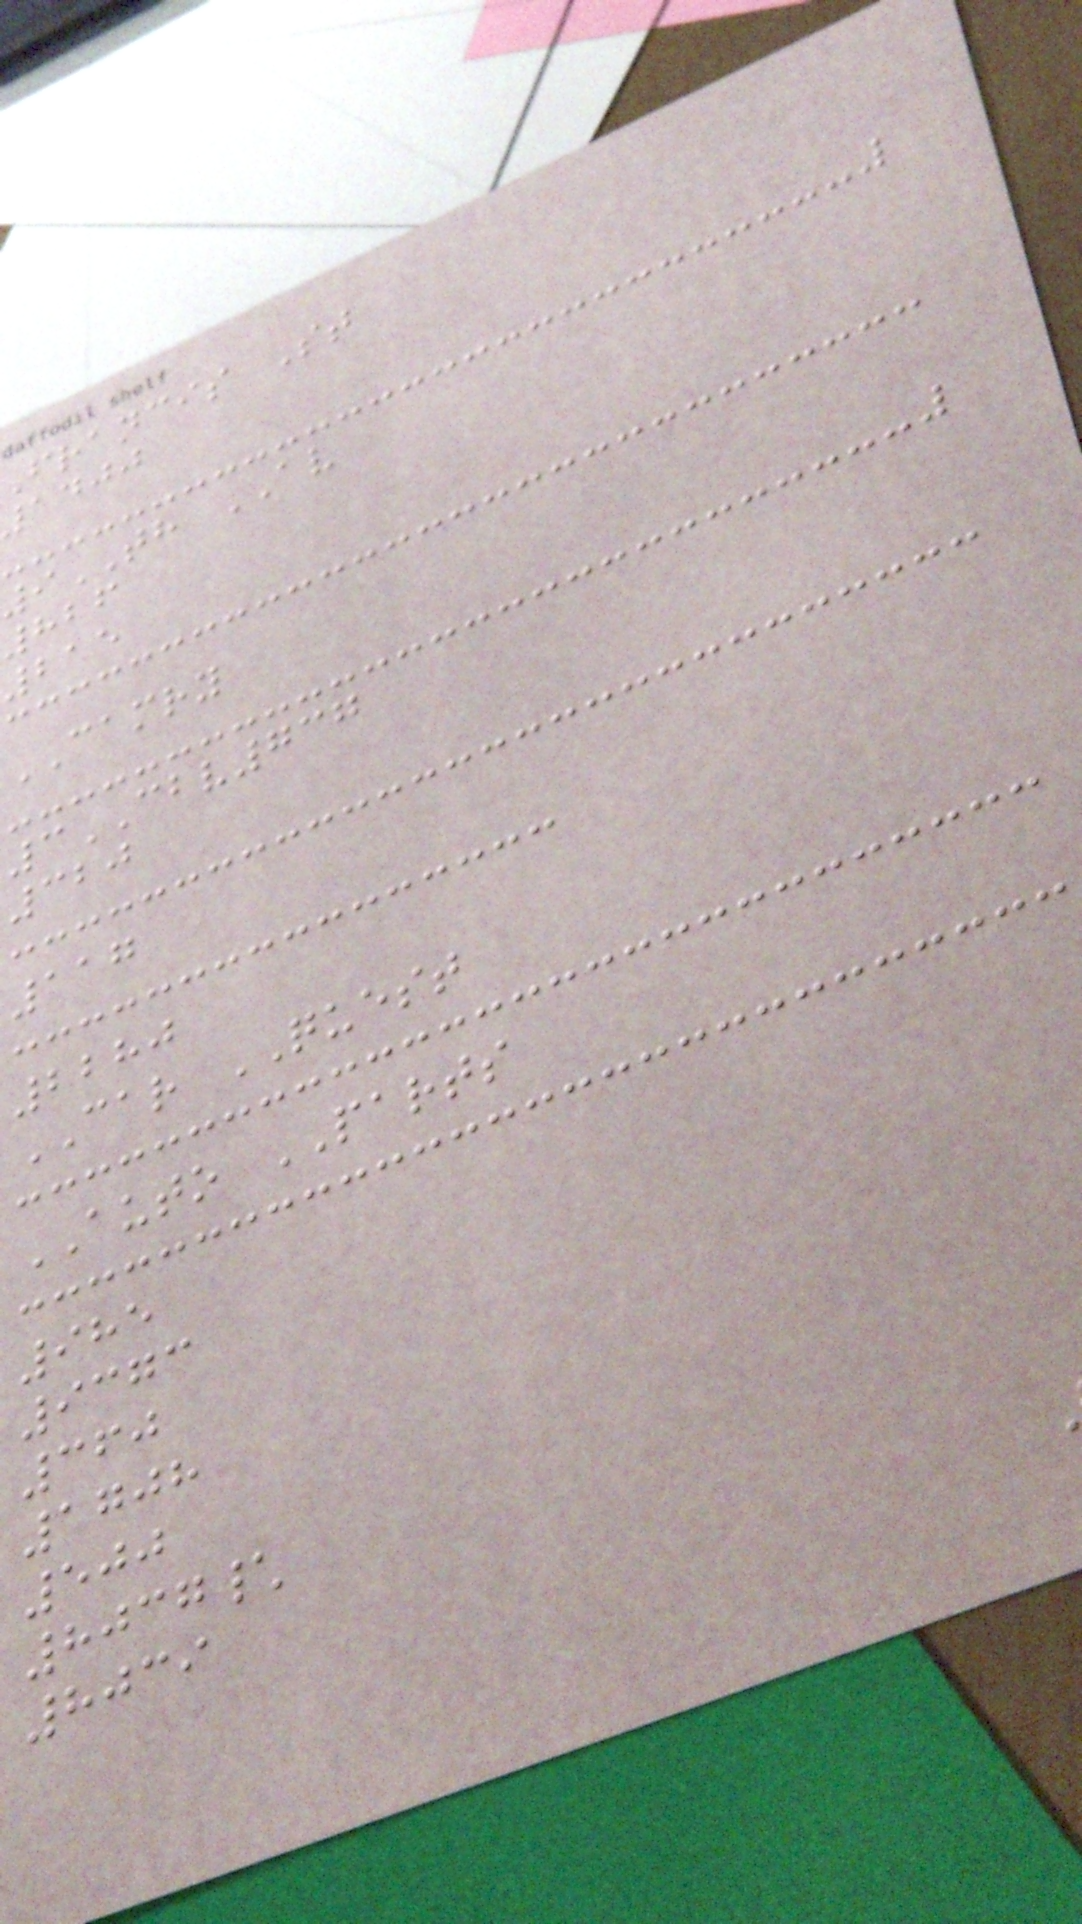francis St
adjj
9TH AV
826
215
CAMRY
3CBV737
320
117
2280
CAR QUEST
AUTO PARTS
985
9373
360
1708
500
8037\
8039
